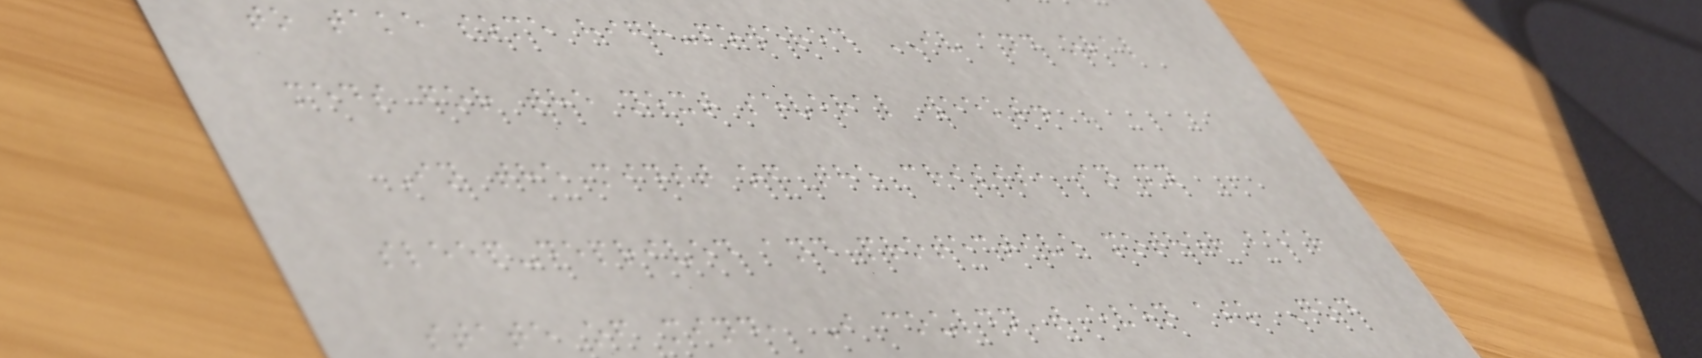to take some high-powered IV and oral
meds for the next several weeks.
In the midst of the crisis, in my
sleep-deprived and protective mother bear
state of mind, I couldn't even ask God
